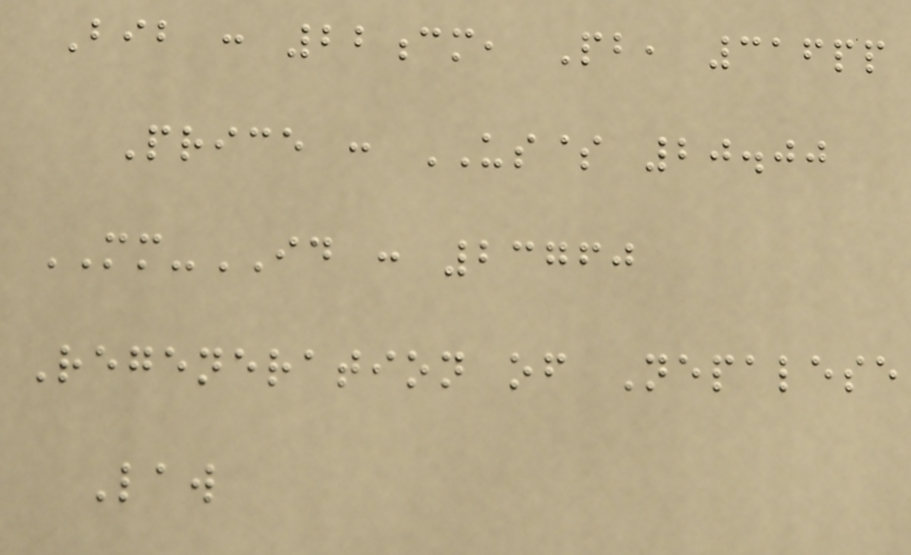Bib : 22cm, Pb, 316pp
Price : US$ 20.00
MM-ID : 23760
Regeneration of Nepalese
Law
